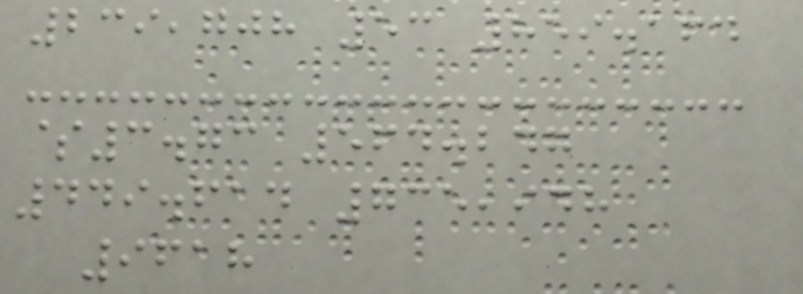239,708 53 859.164
$3.73 564.247
449.614 735,948
9618
